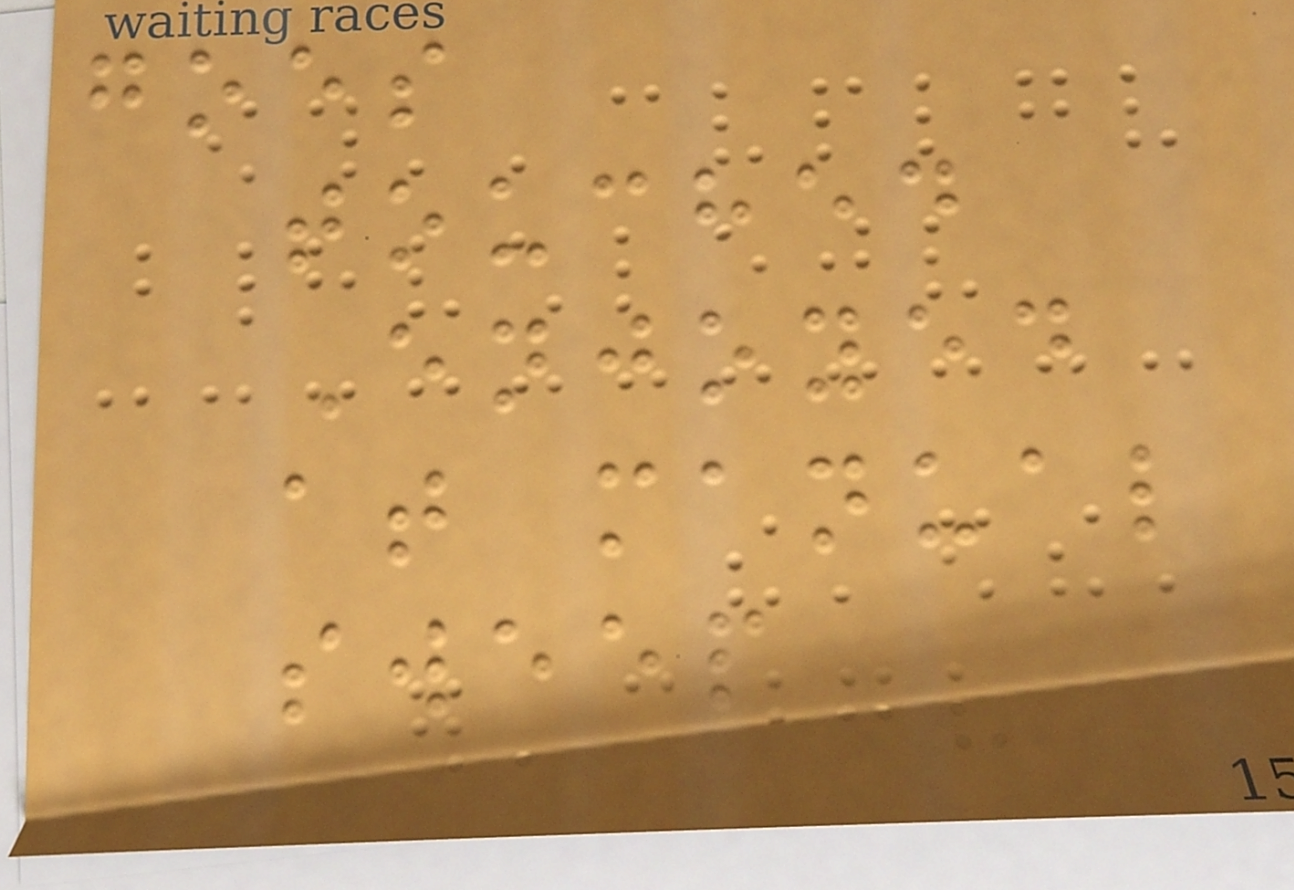goes
touched
Enjoyed
at manual
sweep
